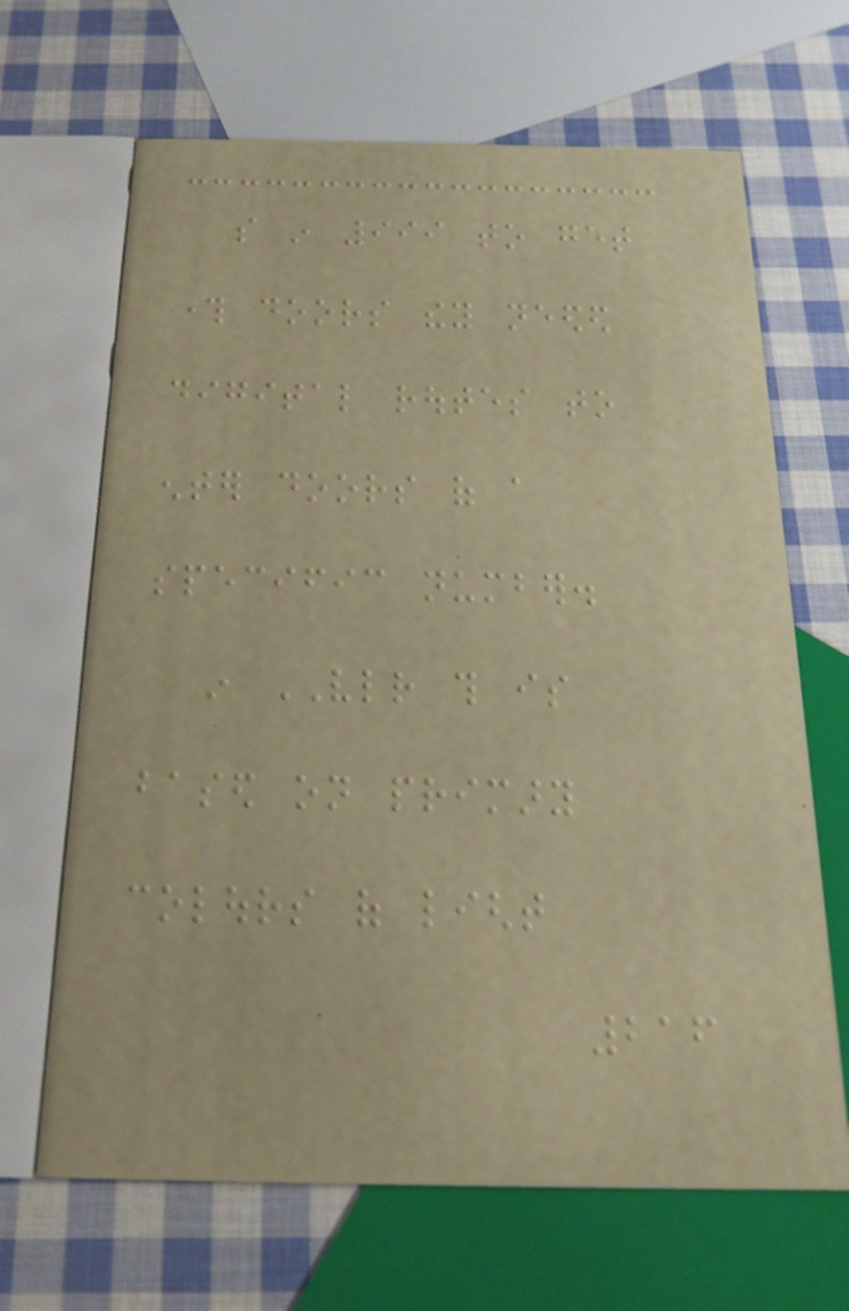so in 999 to get
through doors they needed
digital routes to
enter doors of a
specific number.
in VLR this is
based on primary
colours of light
216
